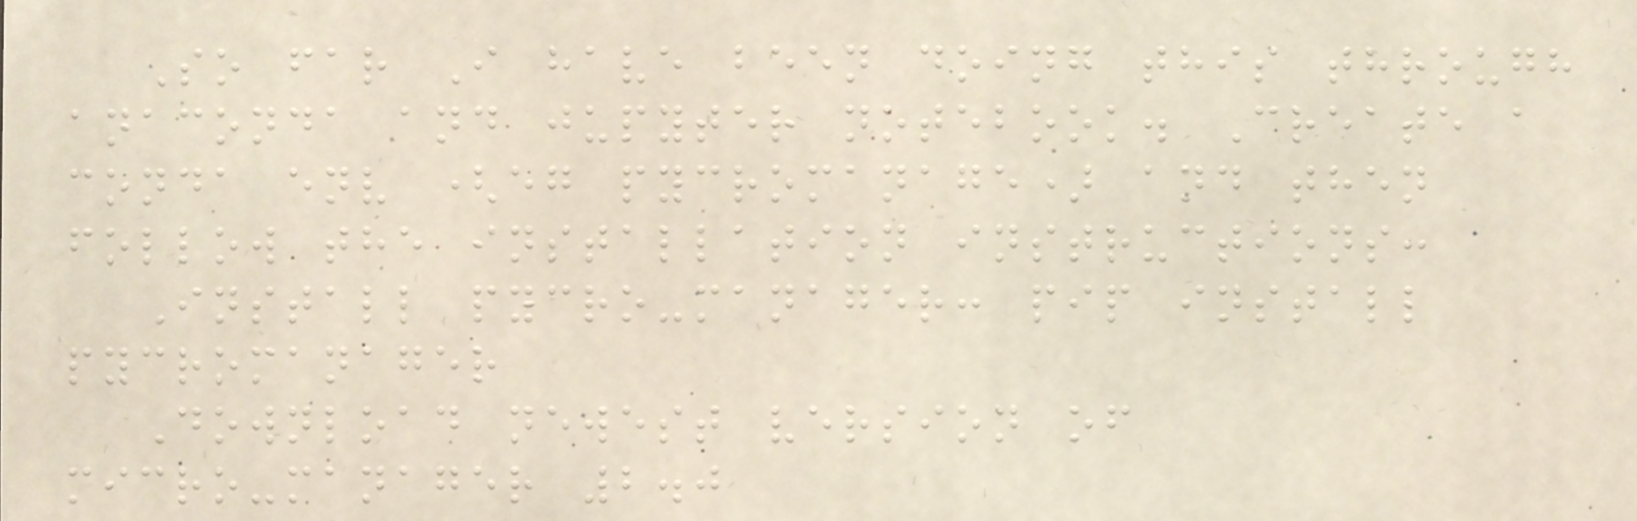So far I have been doing this through
anaconda and jupyter notebook. Create a
conda env (eg pycromanage) and then
follow the installation instructions:
Install pycro-manager: pip install
pycromanager
Download newest version of
micro-manager 2.0
